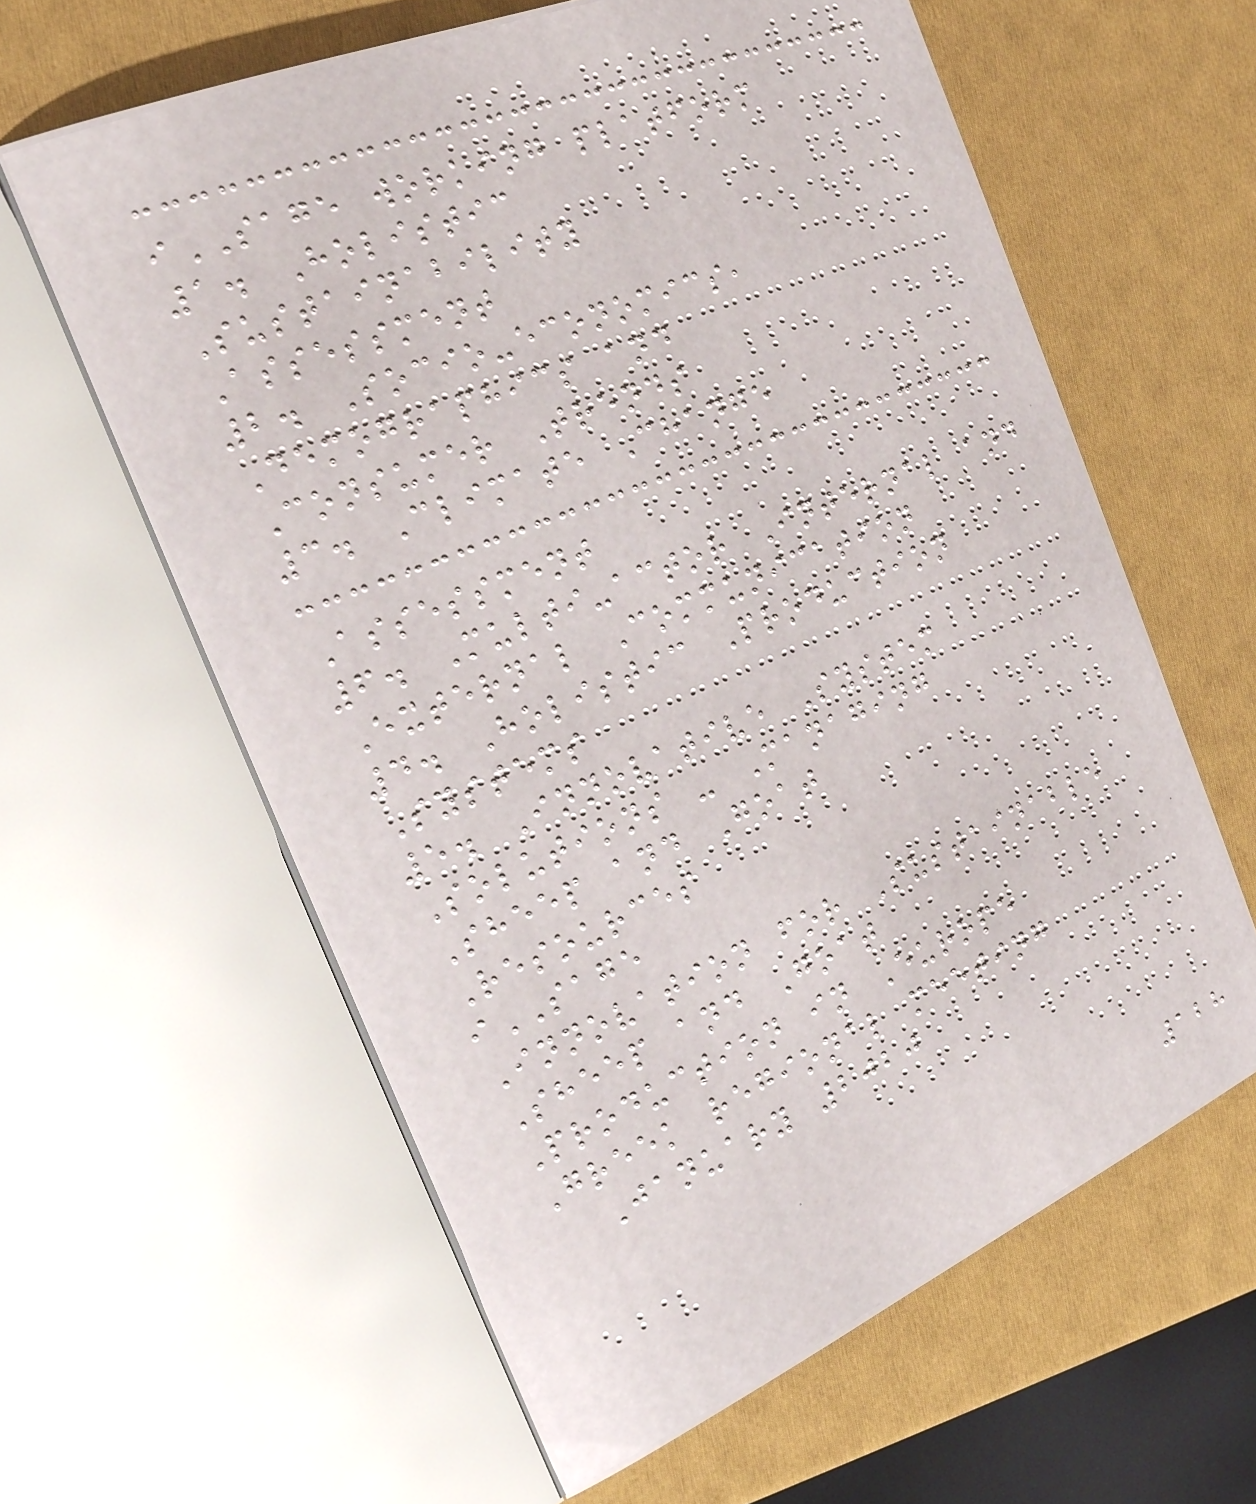iSAGE working platform
1. Holistic
Sustainability
Assessment
2. Socio-economics,
Demographics and
Consumer Trends
3. Climate Change
Assessment
6. Multi-actor Internal and
External Communication
4. Holistic Production
Systems
5. Innovative System
Solutions - Managing
Sheep and Goat
Resources
iSAGE
Innovation for Sustainable
Sheep and Goat
Production in Europe
Greek regional meeting
January 2020
128
